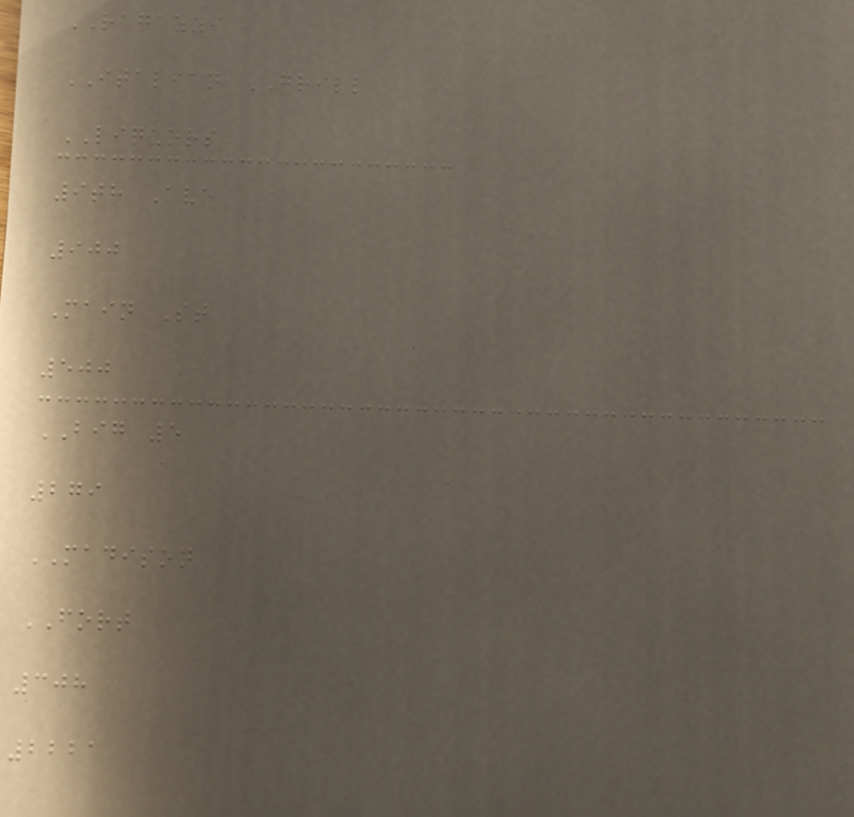RAGAZZI
ITALIAN GRILL
LIQUORS
9th Ave
900
Main St
500
BIG 5
279
MADISON
FORT
308
2221
